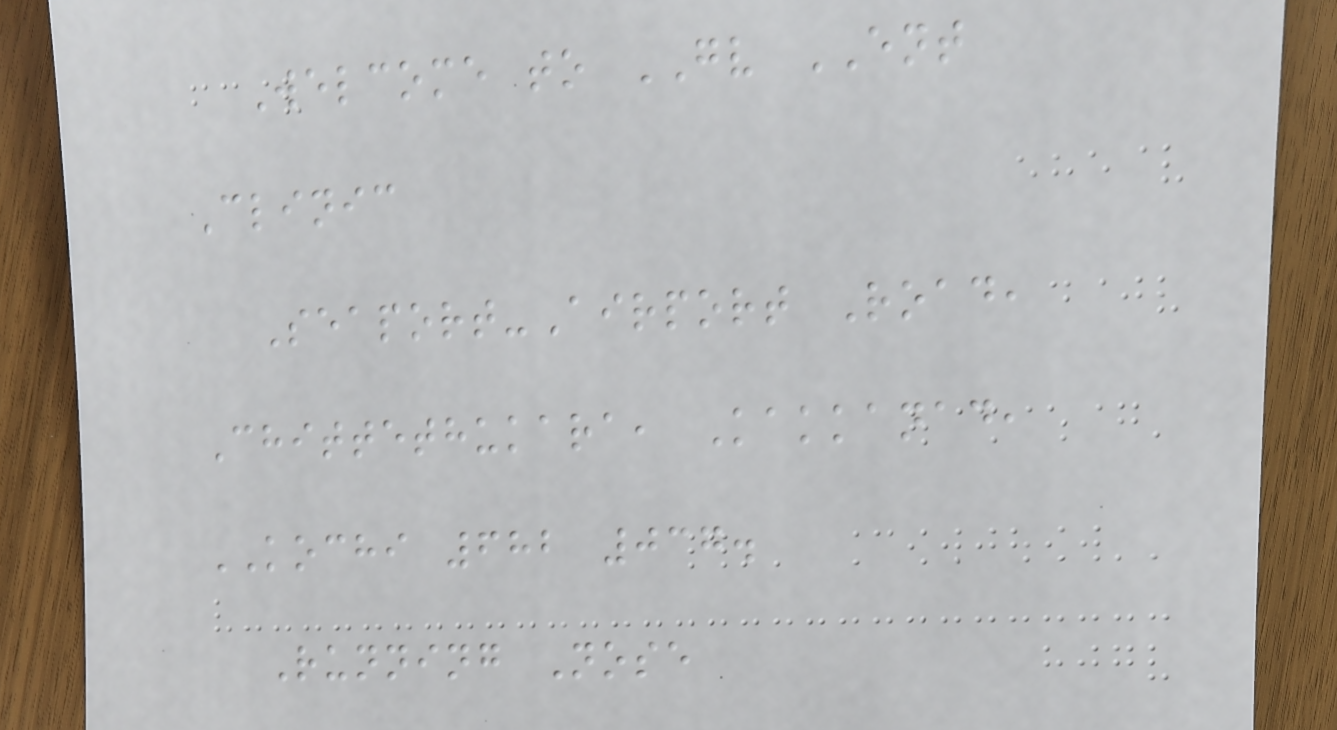Welcome to GV ENT
Clinic
Seaport-Airport Road,
Chittethukara, Kakkanad,
KOCHI 682 037.
Running Nose
